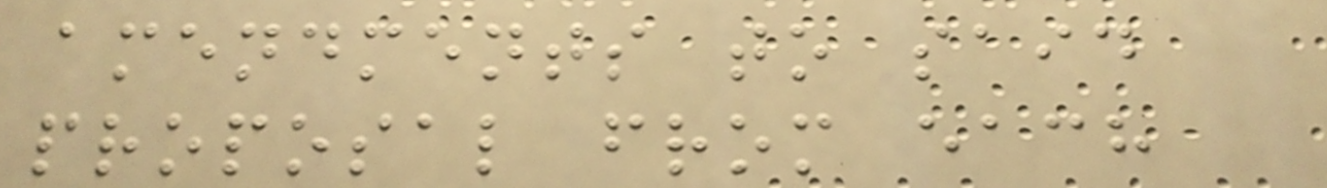amendments to said
proposal from each
